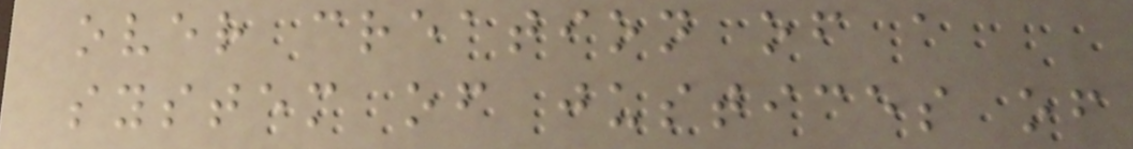over creation of a
system of justices of
